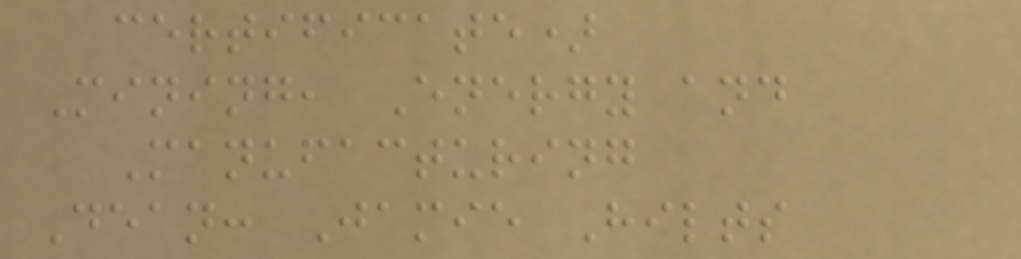certificate)
Mining, Energy and
Manufacturing
Dean: Jamie Hilts
